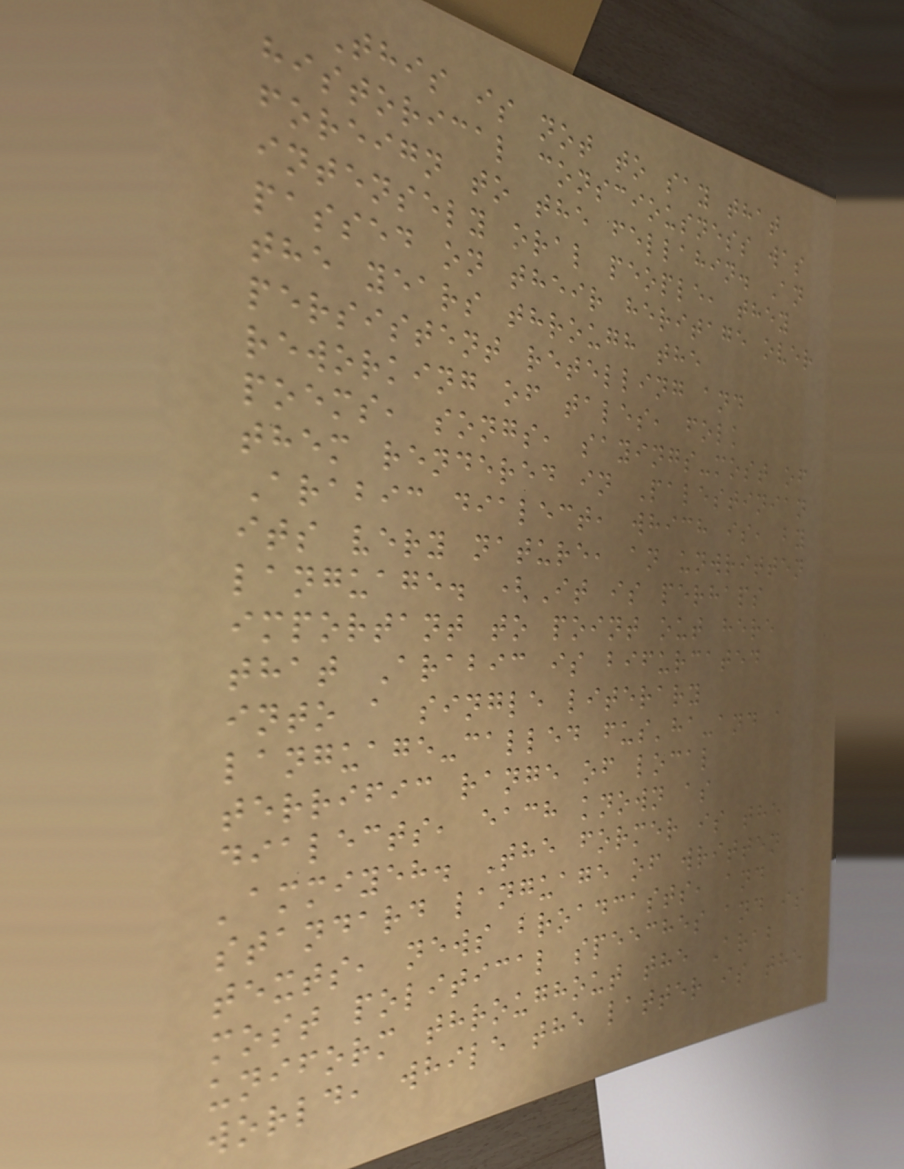This is not to say that
historical consciousness was
foreign to the fellahin. An
intensely oral people, they
passed on their heritage over
the years through the
persistent retelling and
reworking of tales, folk
poems, songs, sayings-most of
them rendered in Palestinian
Arabic dialect, which is, by
its very nature, an unwritten
language. (It is perhaps
important to point out here
that Arabic is bifurcated
into a single literary
language-called fus'ha-and a
terrific range of local
dialects, each known as
'ammiyeh. The former is the
standard language of written
texts, news broadcasts, and
most political speeches and is
uniform throughout the Arab
world, while the latter is the
